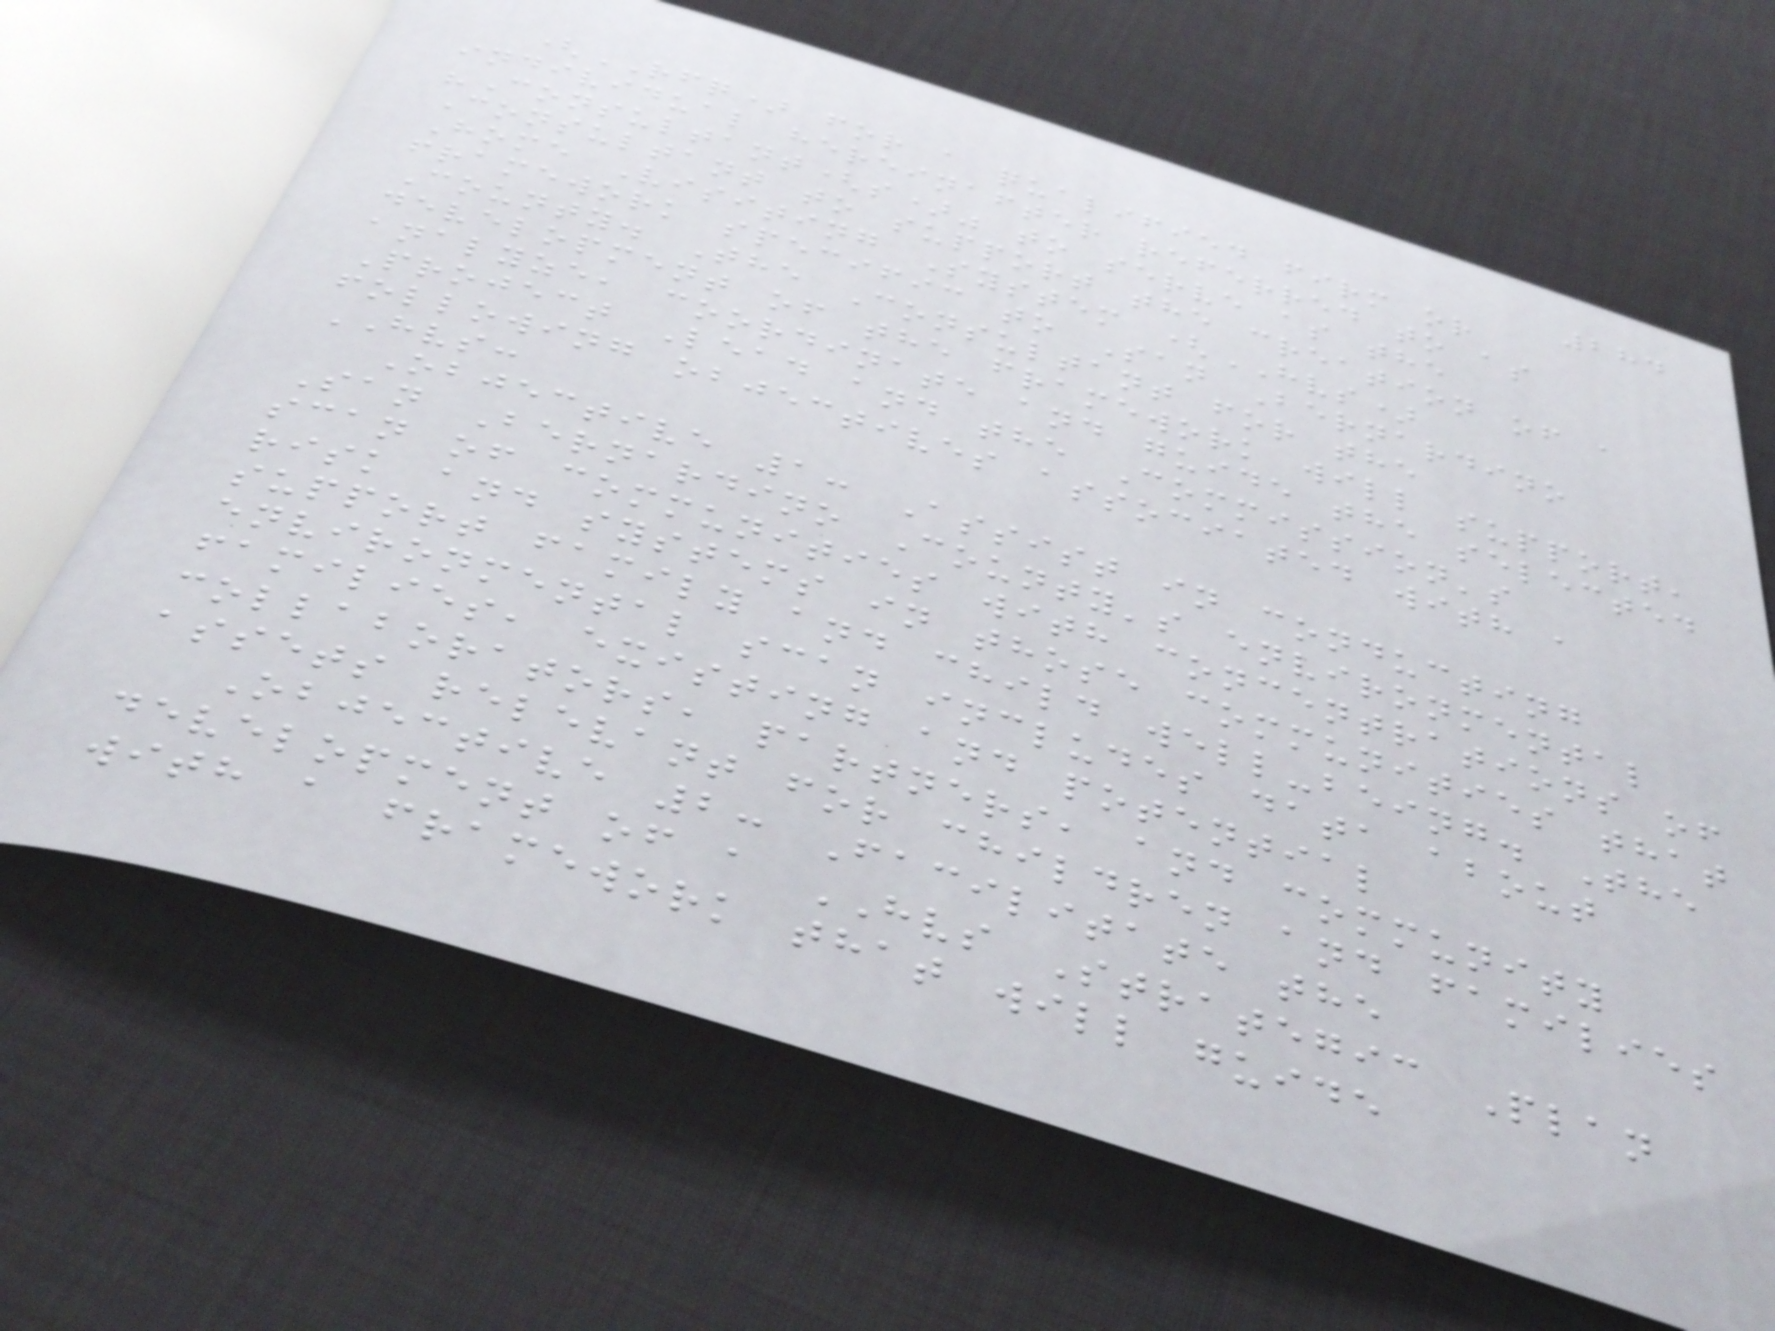284
(RFQ) for a qualified firm or
individual hereinafter referred to as
"Consultant(s)" to serve as the
Consultant to support the creation of a
Home Visiting System (HVS)
framework specific to San Bernardino
County. The Consultant for the
development of the framework will support,
analyze, coordinate and guide the selected
Project Lead and the Commission's
following objectives associated with a
HVS:
Objective 1: Assist in conducting
San Bernardino County's environmental
scan of communities with concentrations of
risk and systems in those communities that
support family and child well-being. The
environmental scan includes data about
families, existing and potential
collaborators, partners, and community
assets relevant for children and families
Objective 2: Facilitate the
development of a HVS Strategic Plan
with a framework that will guide
